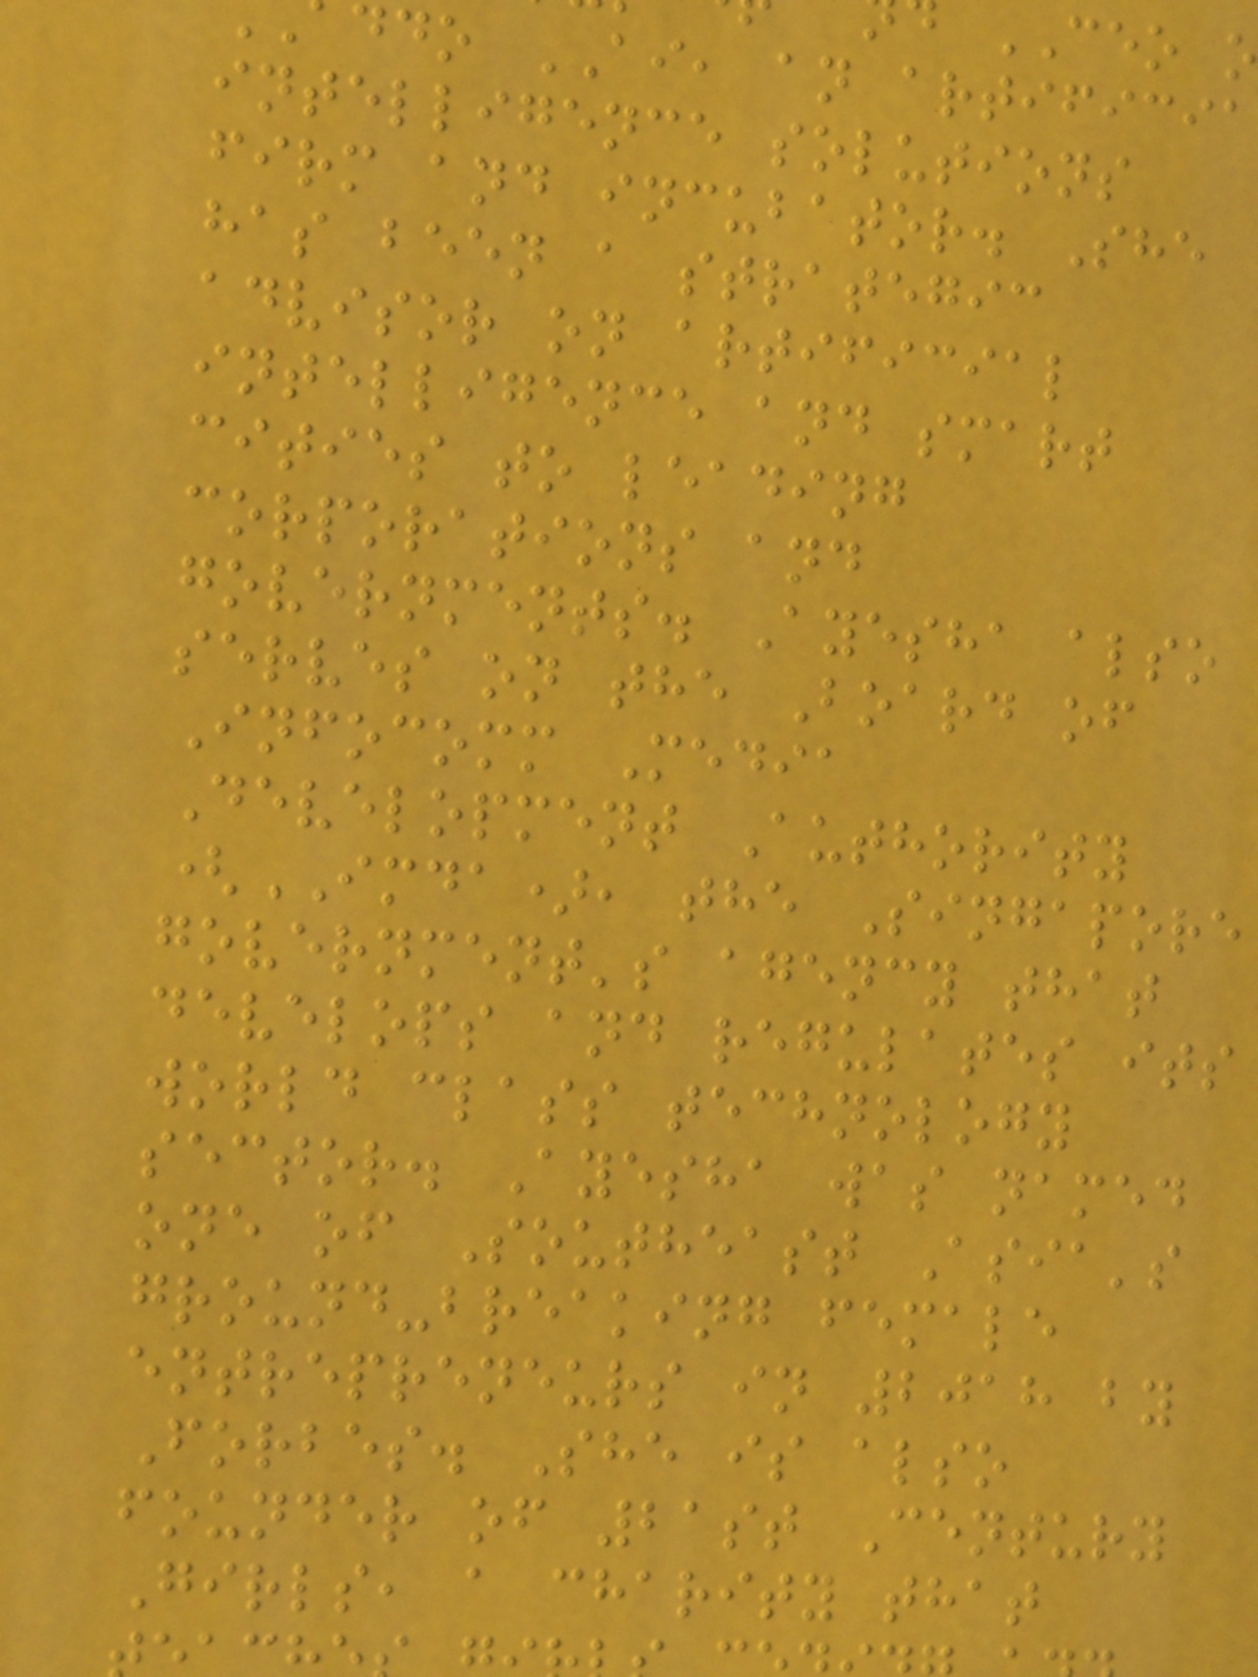CEO o
ddo AI, an artificia
intelligence solutions
firm and incubator. She
has been a strategic
advisor on artificial
intelligence and smart
cities to leading
corporations and
governments. Ayesha also
serves on the Board of
Infocomm Media
Development Authority
(IMDA), the Singapore
government's agency that
develops and regulates its
world class technology
sector. Ayesha was named
one of Southeast Asia's
ground-breaking female
entrepreneurs in 2018 by
Forbes. She is also
founder of 21st Century
Girls, a charity that
